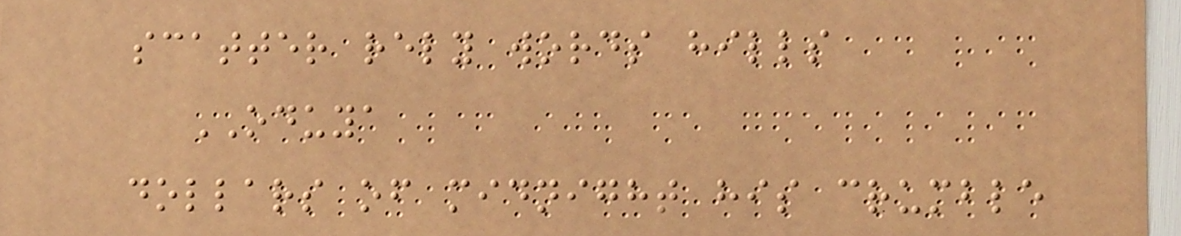scatter rely words hills
ODUYA
dollars of midnight his crumble
